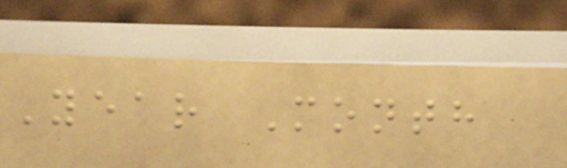Year Month
